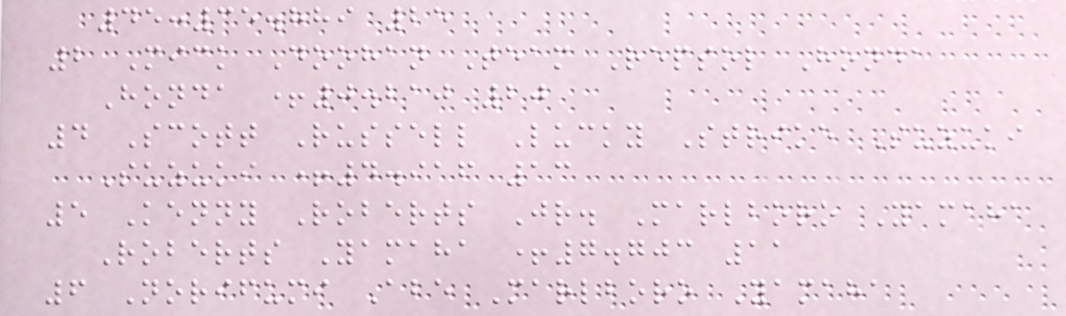45:35.889 25
2 Mick Doohan Team Repsol Honda
Honda +0.210 20
4 Scott Russell Lucky Strike Suzuki
Suzuki +4.916 13
5 Kenny Roberts Jr. Marlboro Yamaha
Roberts Yamaha +7.703 11
6 Norifumi Abe Marlboro Yamaha
